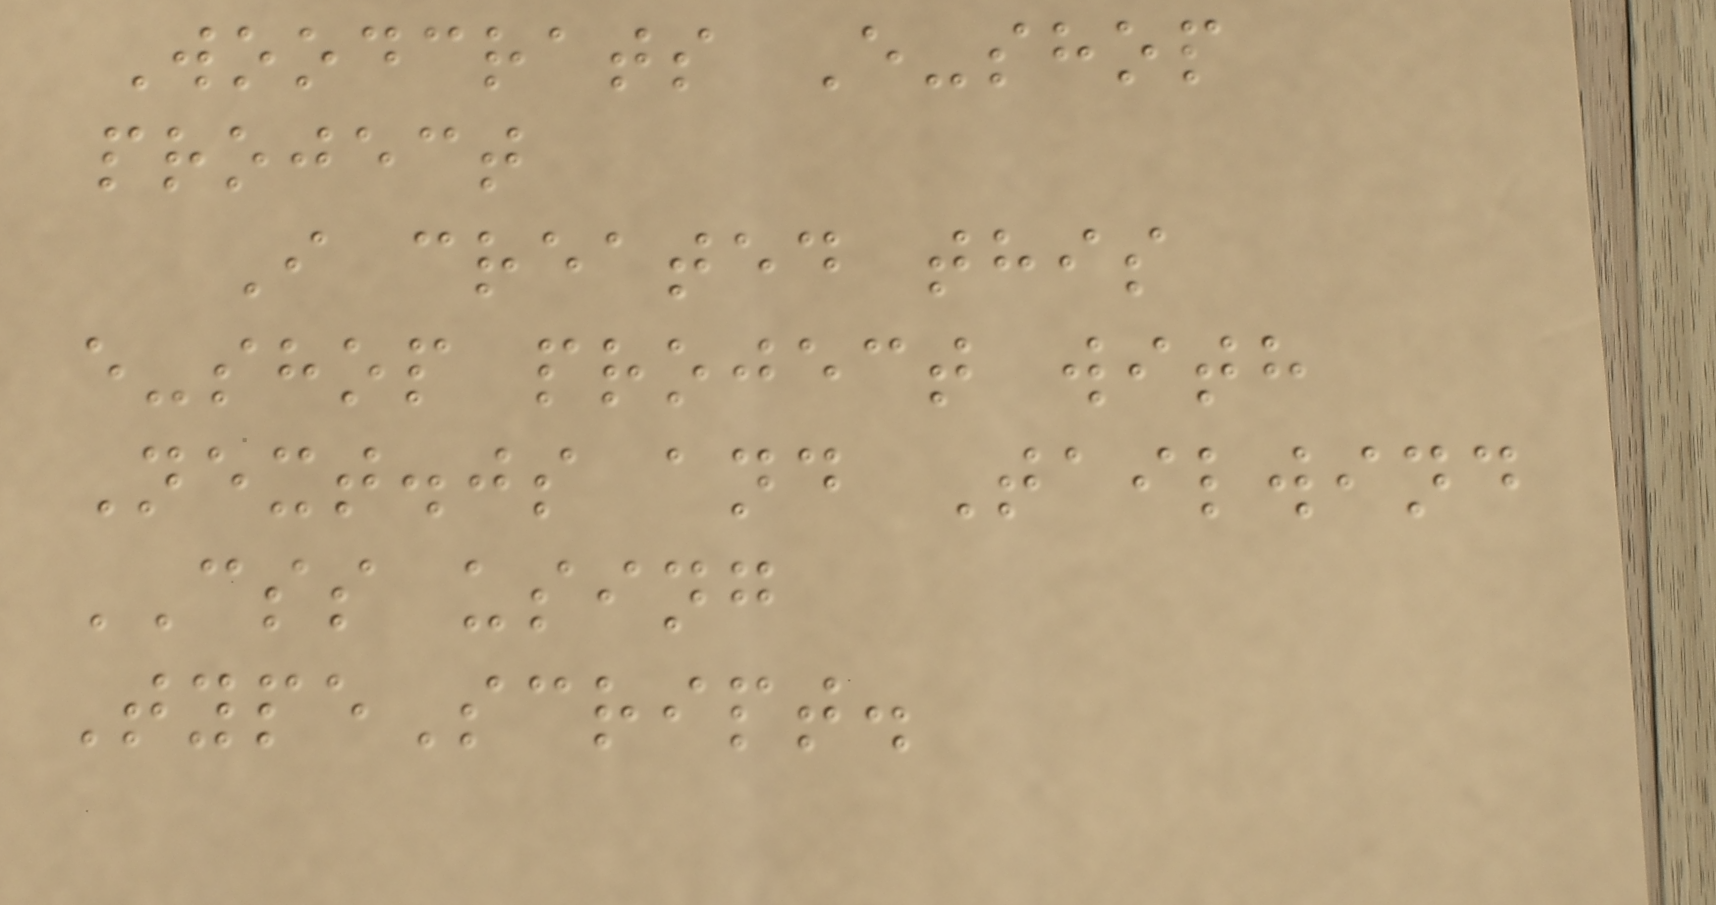Woodcrats E-shop
project
I created this
e-shop project with
Next.js and Tailwind
CSS using
TypeScript.
